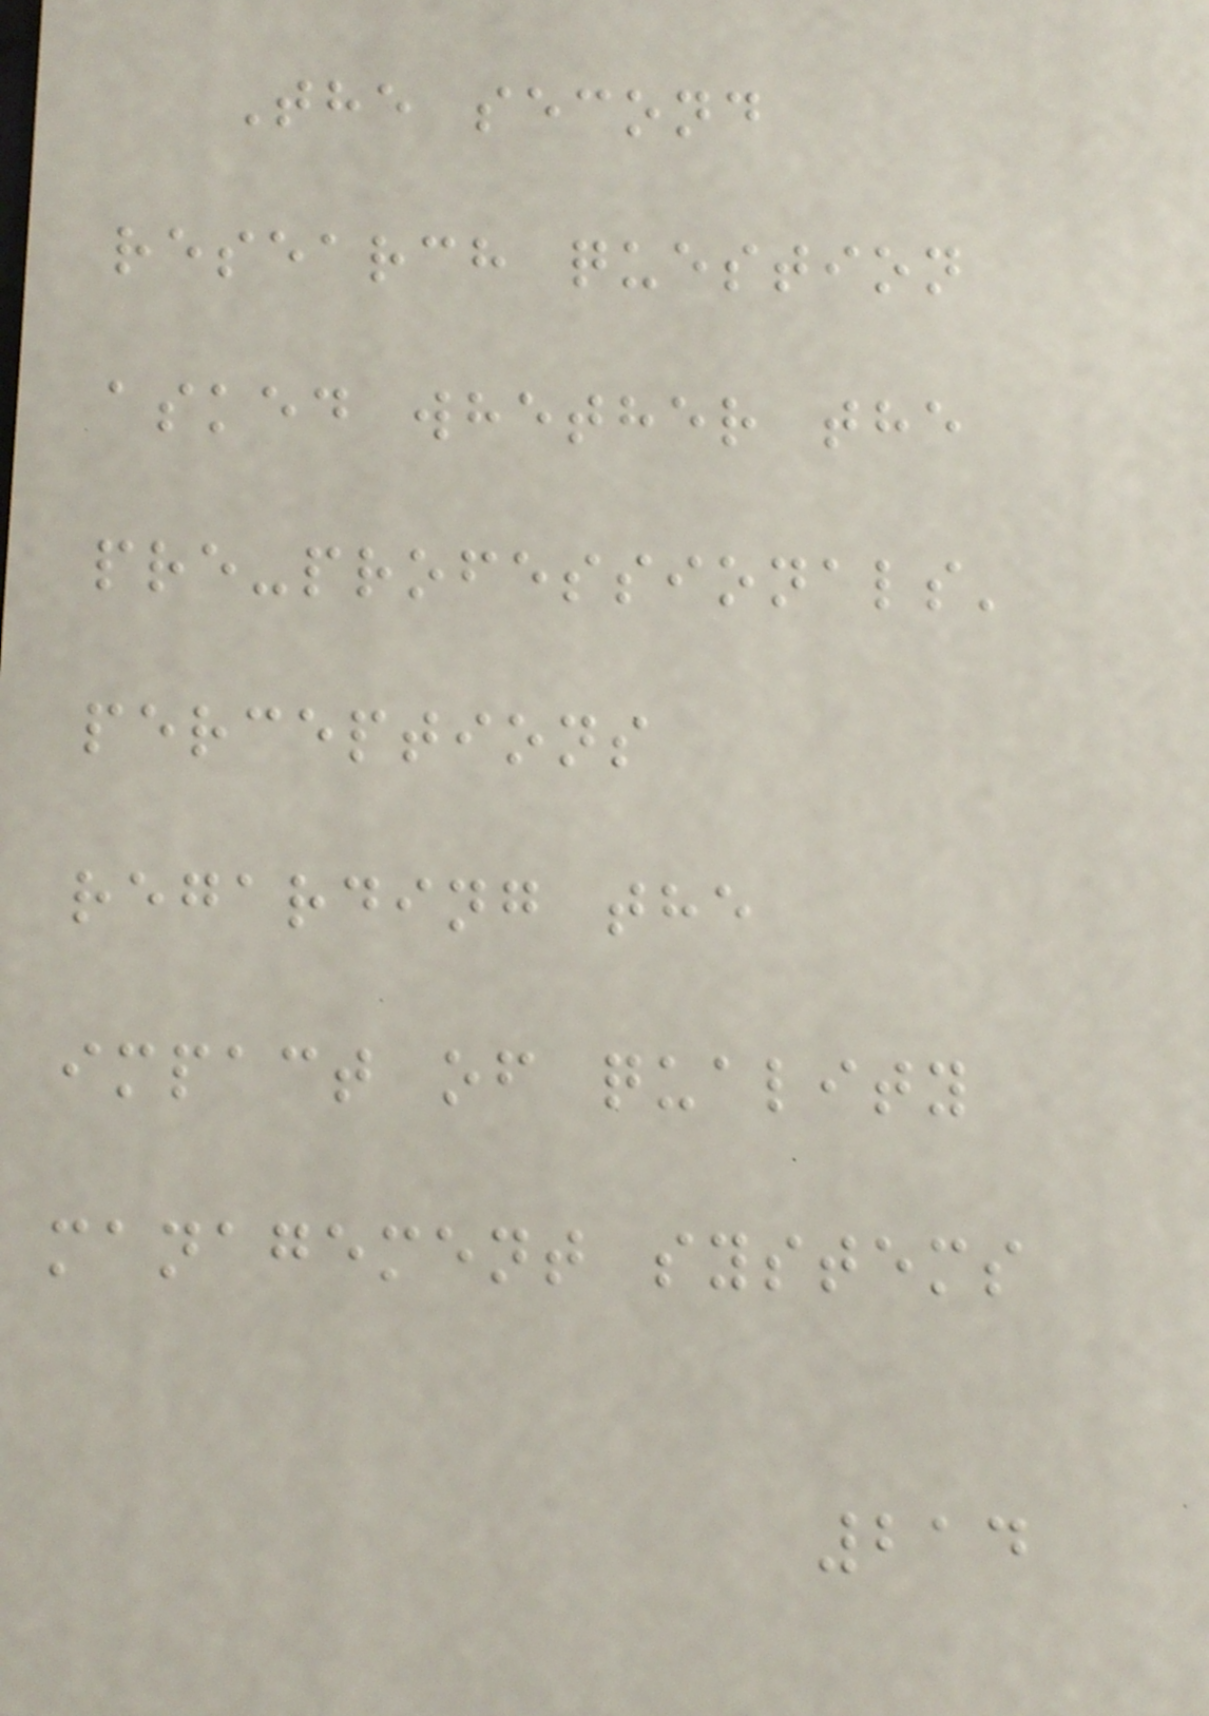The second
research question
asked whether the
pre-professionals'
perceptions
regarding the
impact of quality
management systems
214
